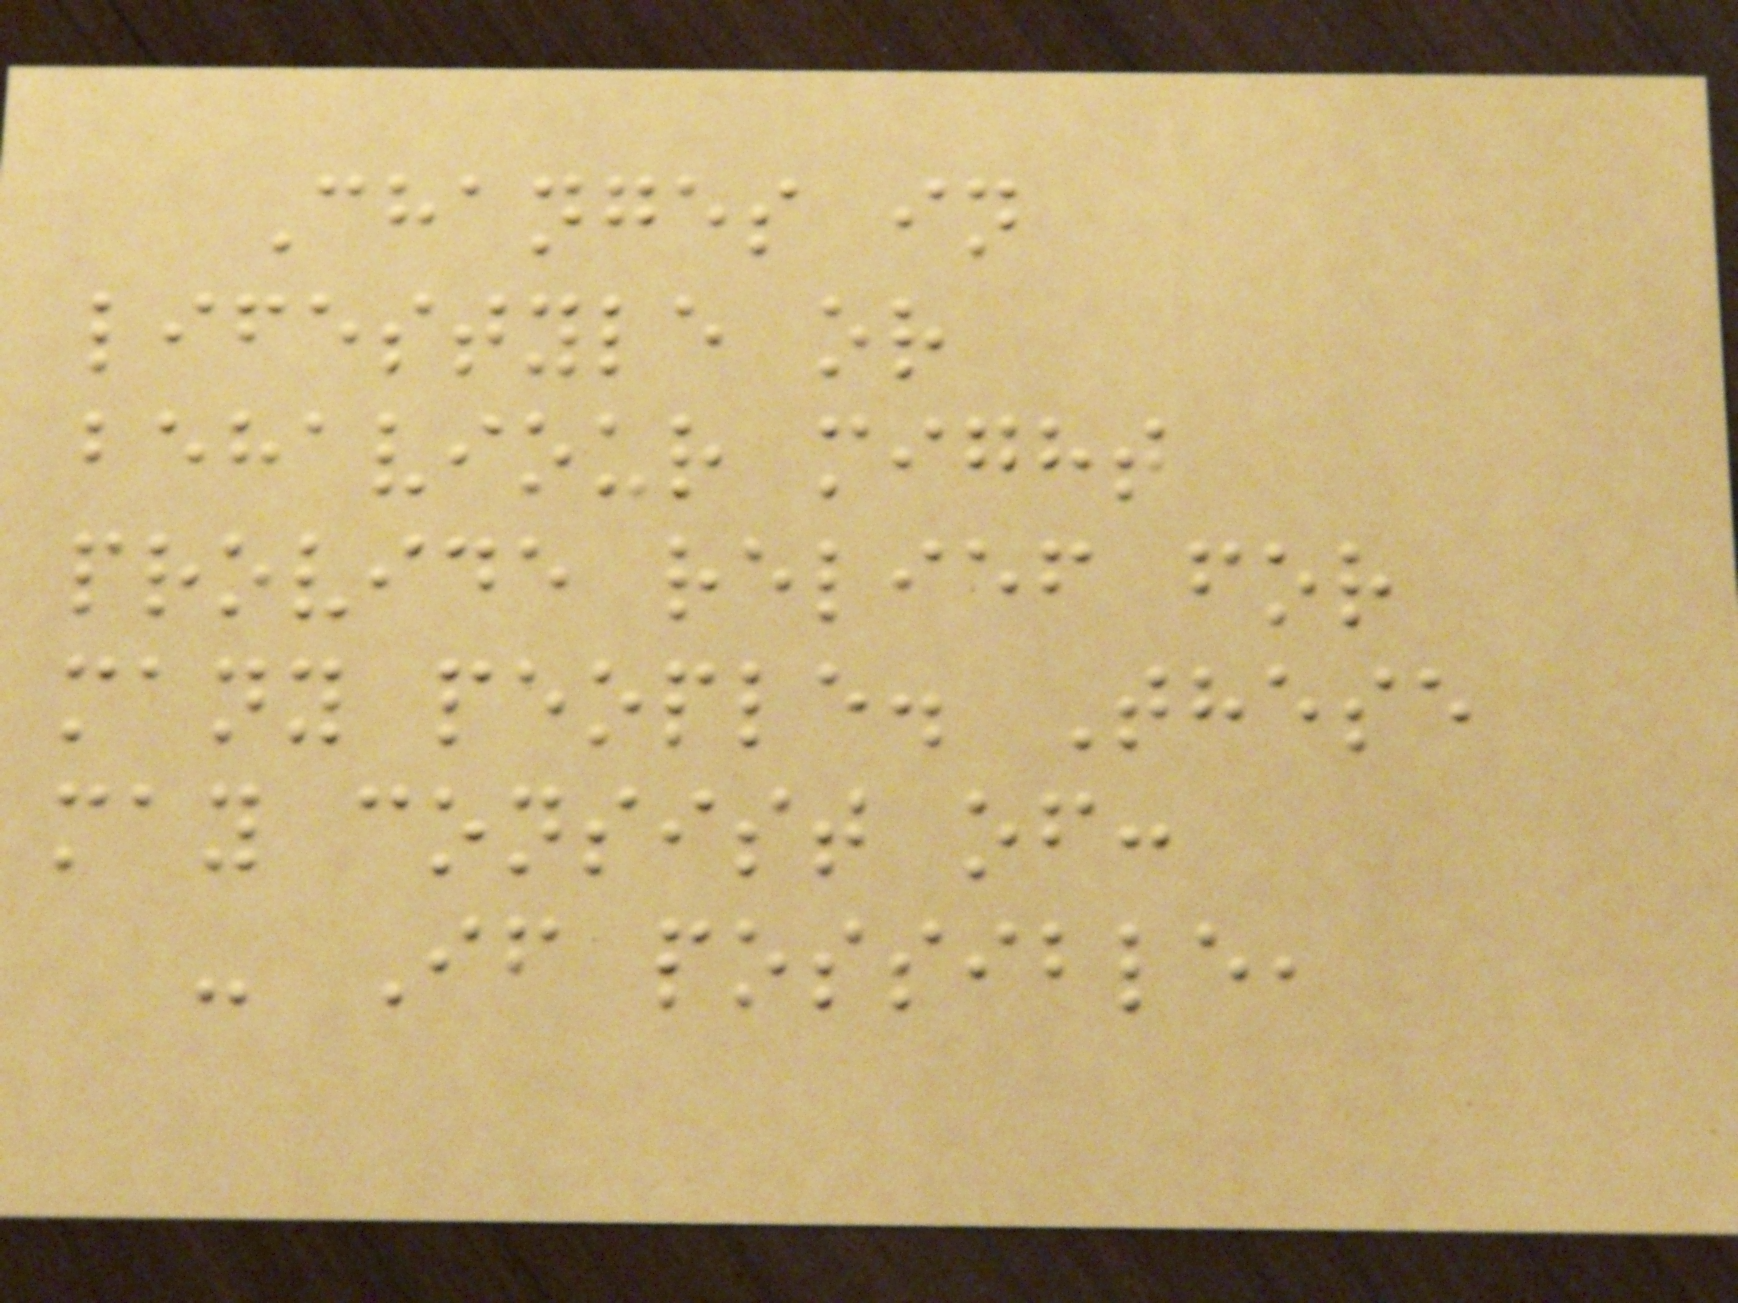Changes in
lifestyle or
behaviour might
provide relief for
many people. These
may consist of:
- If possible,
